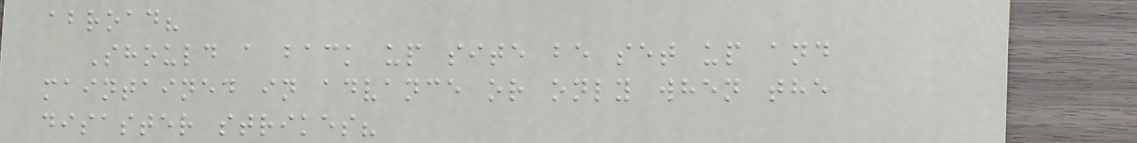abroad?
Should a back up site be set up and
maintained in advance or only when the
disaster strikes?
